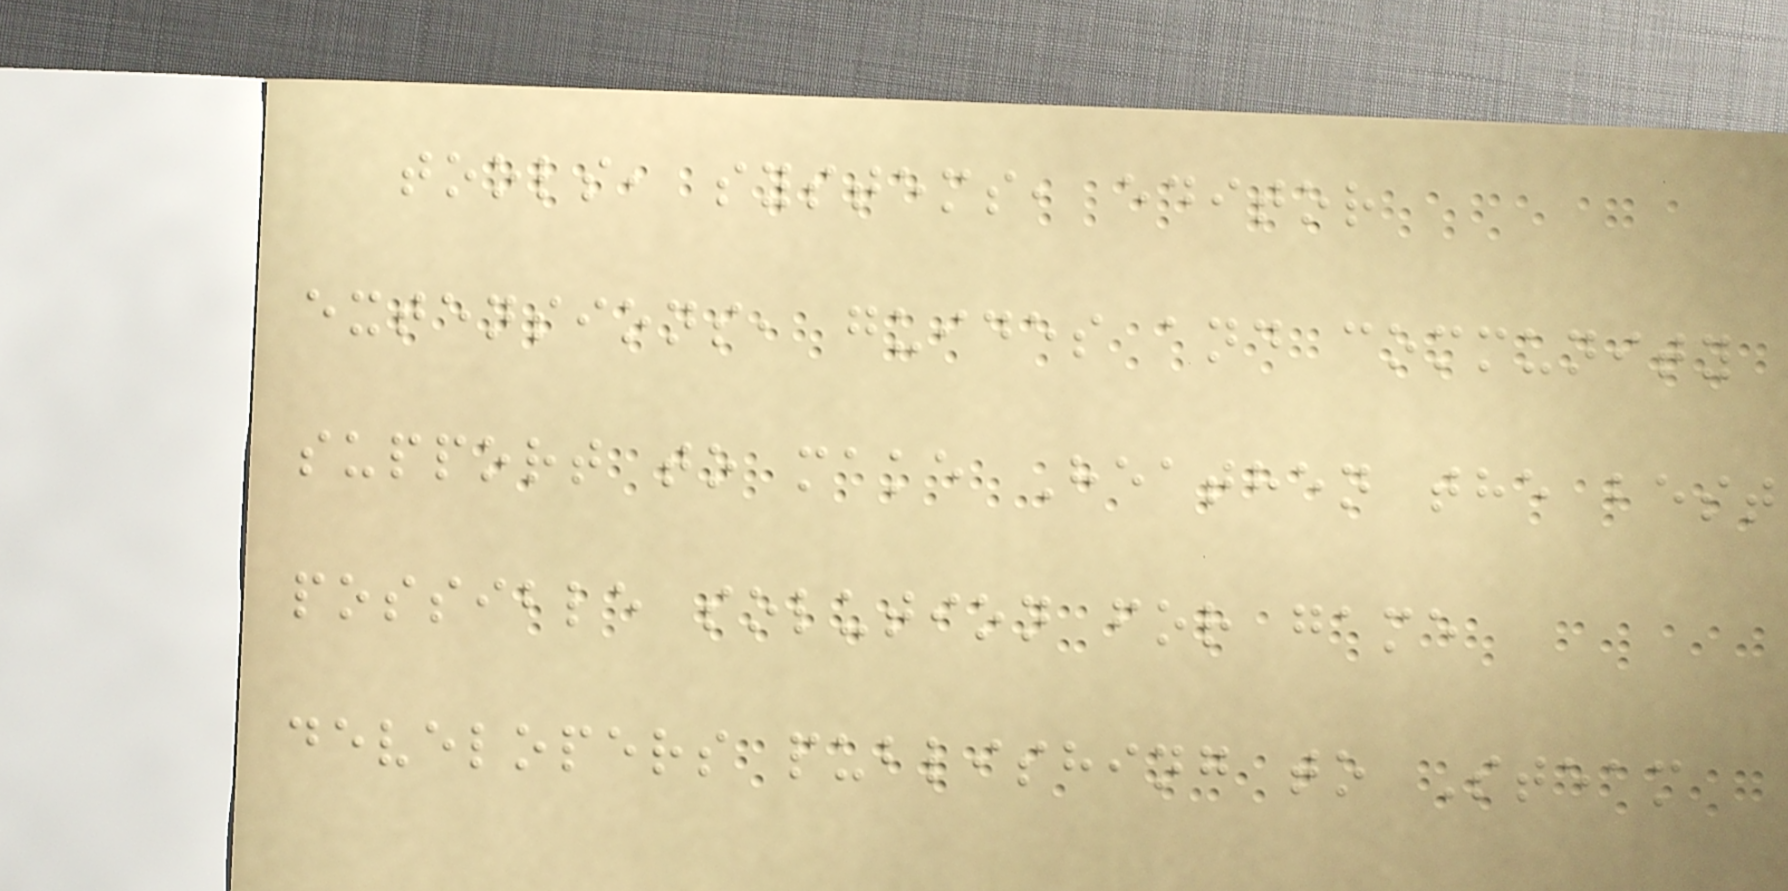tools, systems, editor
extensions, guides and community
support to make Heathen the best
possible solution for game
developers publishing to Steam
